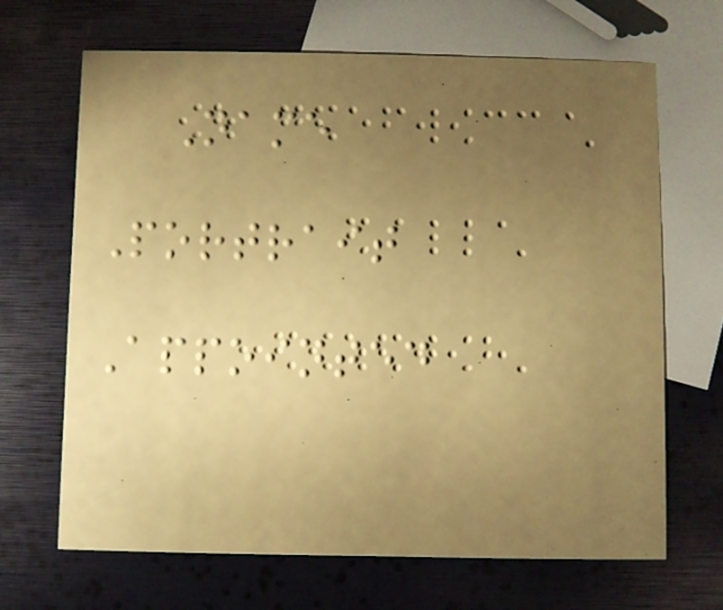Name
Portrait
Appointed
